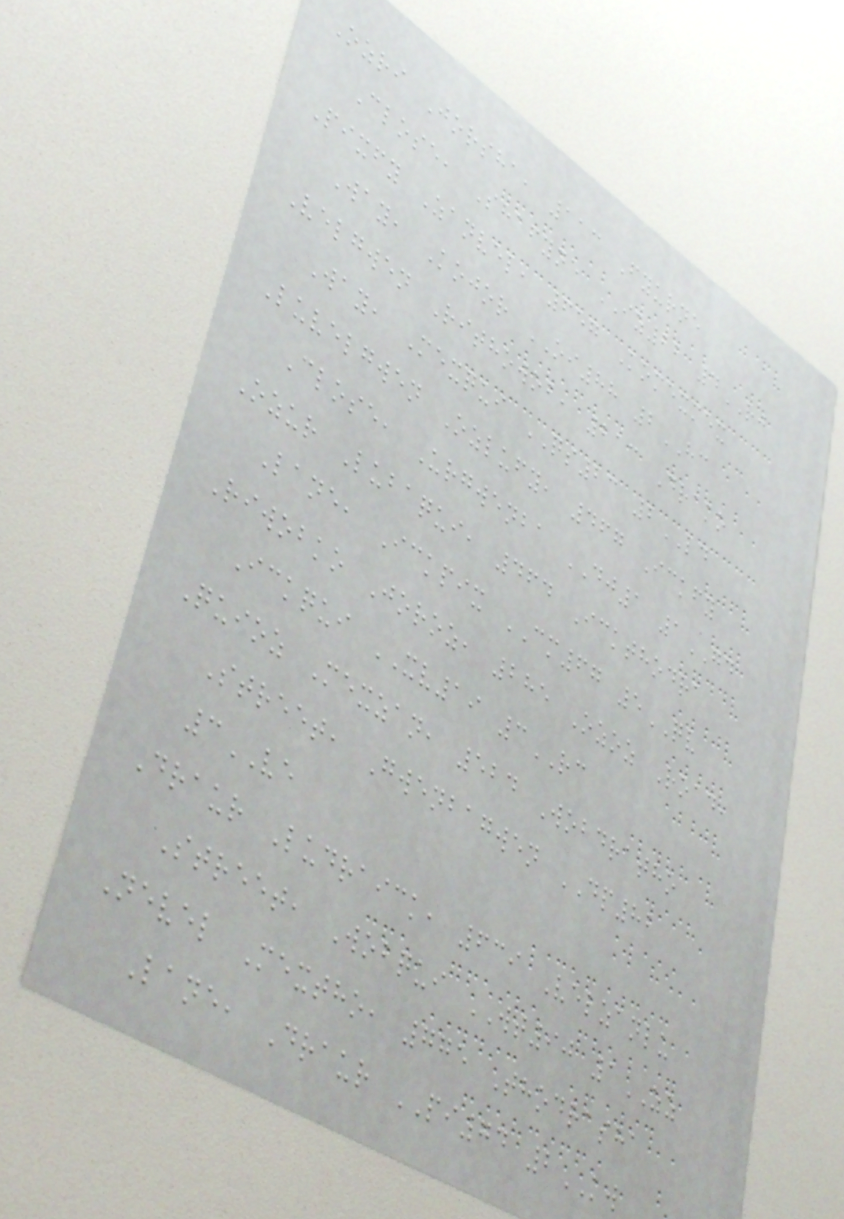Ozri Jorsha, 113 Fyurne
Close, Shafyne IZ22 4RJ
Pixfy Zanvel, 657 Komexmex
Way, Kojor OI88 2HC
Velgwen Rithowob, 213 Drako
Way, Mexqui QS23 2LD
Luvelgwen Ozlufy, 467 Ickfy
Close, Urgwenba DJ1 1GD
Ozur Lubaqui, 464 Ickthodra
Lane, Ickpix CM67 5QV
Riwobko Joroz, 285 Ozoz Road,
Ickqui XV19 3RC
Quioz Mexzan, 524 Wobdratho
Street, Gwenbagwen DP82
3VE
Draur Ludraick, 639 Velzanlu
Street, Wobqui WT90 1ZZ
Nevel Mextho, 775 Thodrasha
Lane, Draur PI74 2KW
